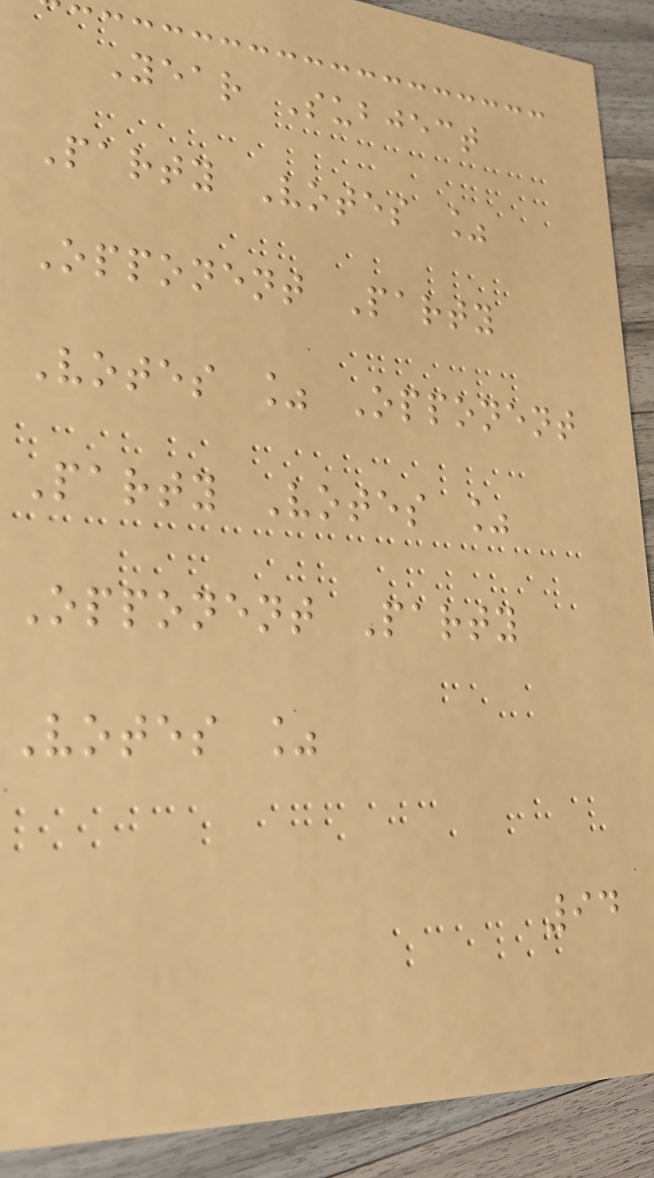Year Subject
Party Votes %
Opponent Party
Votes % Opponent
Party Votes %
Opponent Party
Votes %
94
